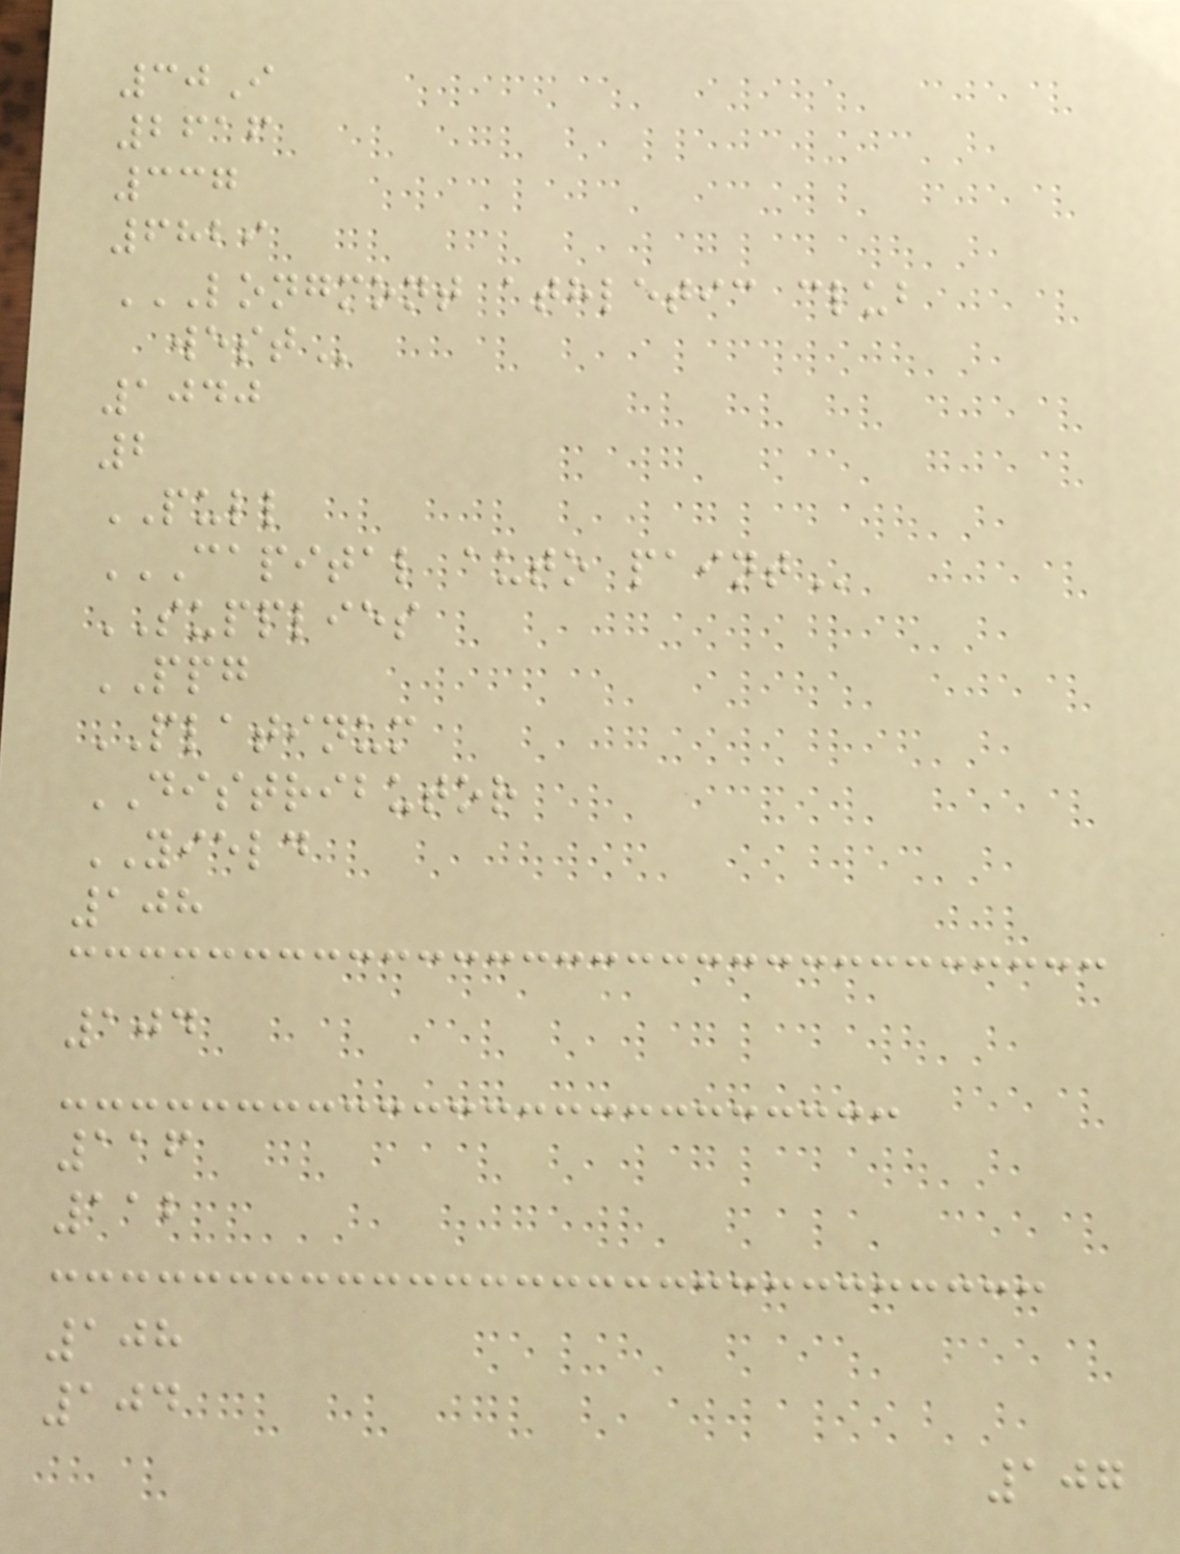30I
2616
337
6829
LONGMONT ATHLETIC CLUB
WEST
1040
2
PULL
CAPITAL AUTO PAINT
SUPPLIES
PPG
PLATINUM
DISTRIBUTOR
YIELD
108
104
116
112
108
104
107
